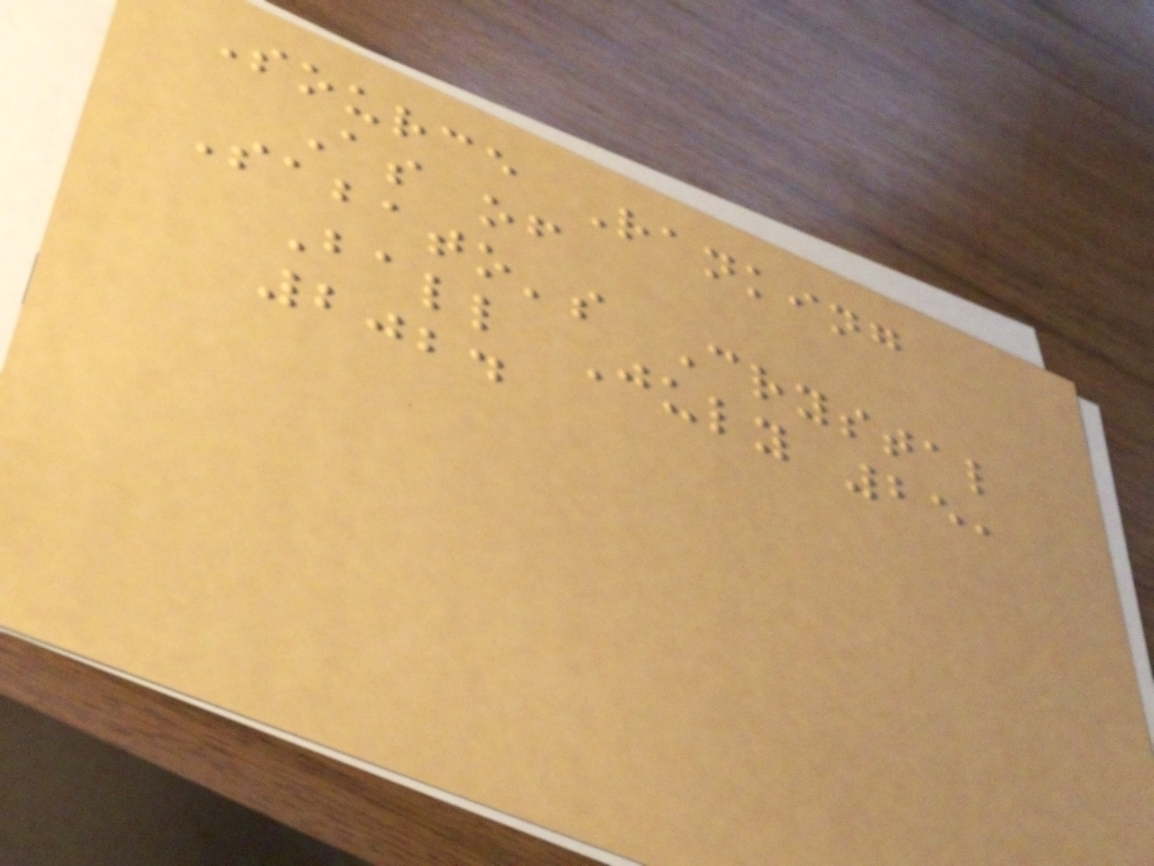Source Ranking
As of
Sabato's Crystal
Ball July 25,
2024
